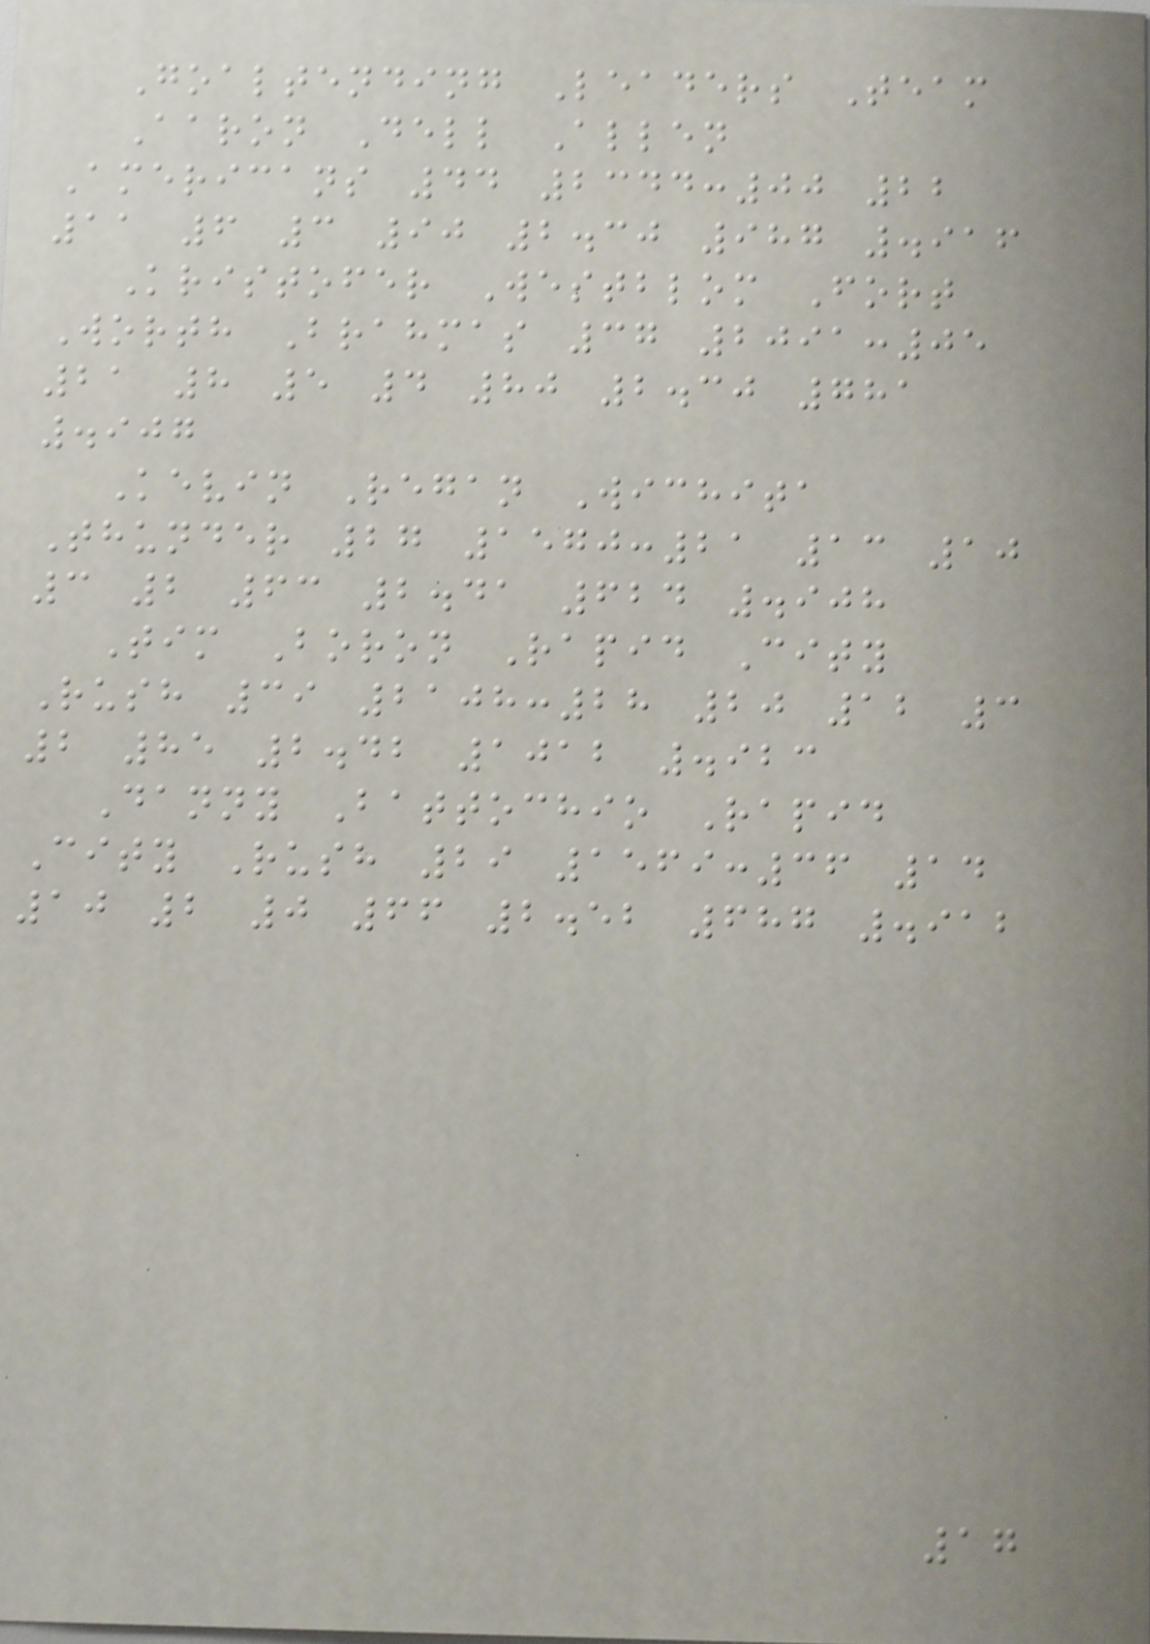Goaltending Leaders Team
Aaron Dell Allen
Americans 44 2344:00 22
11 6 3 90 2.30 987 .916
Kristofer Westblom Fort
Worth Brahmas 37 2091:05
21 8 5 4 80 2.30 781
.907
Kevin Regan Wichita
Thunder 27 1570:21 13 10
3 2 63 2.41 624 .908
Tim Boron Rapid City
Rush 39 2108:28 20 12 3
2 85 2.42 1012 .923
Danny Battochio Rapid
City Rush 29 1569:36 14
10 2 0 66 2.52 687 .912
17
